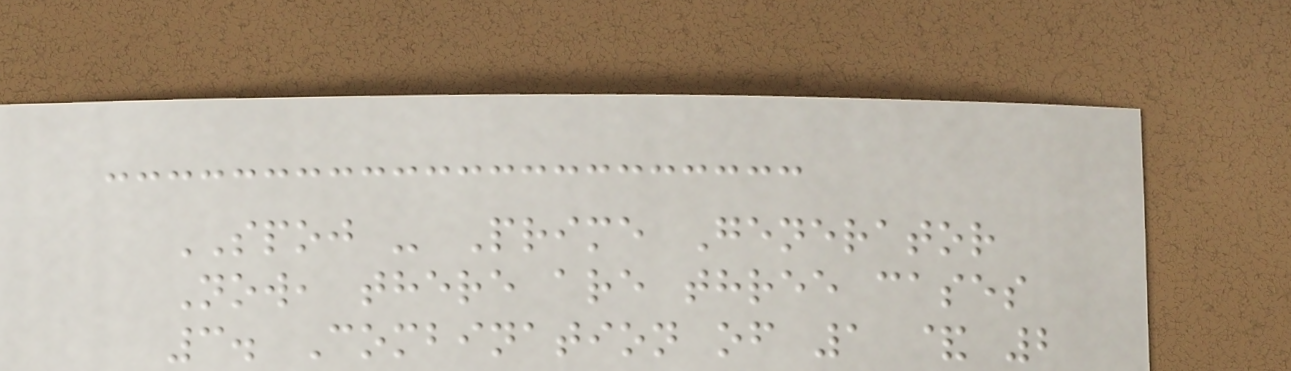SPOJ - Prime Generator
Now, there are three cases
3. Combination of 1 & 2
